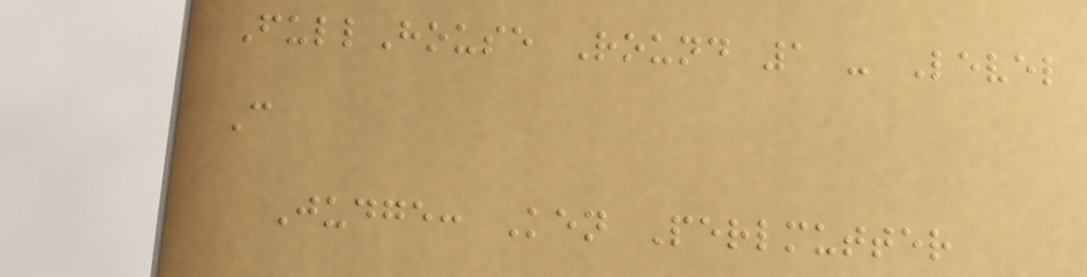FullHouse Round 1 - Level
C
Judge: Ken Perlmutter
